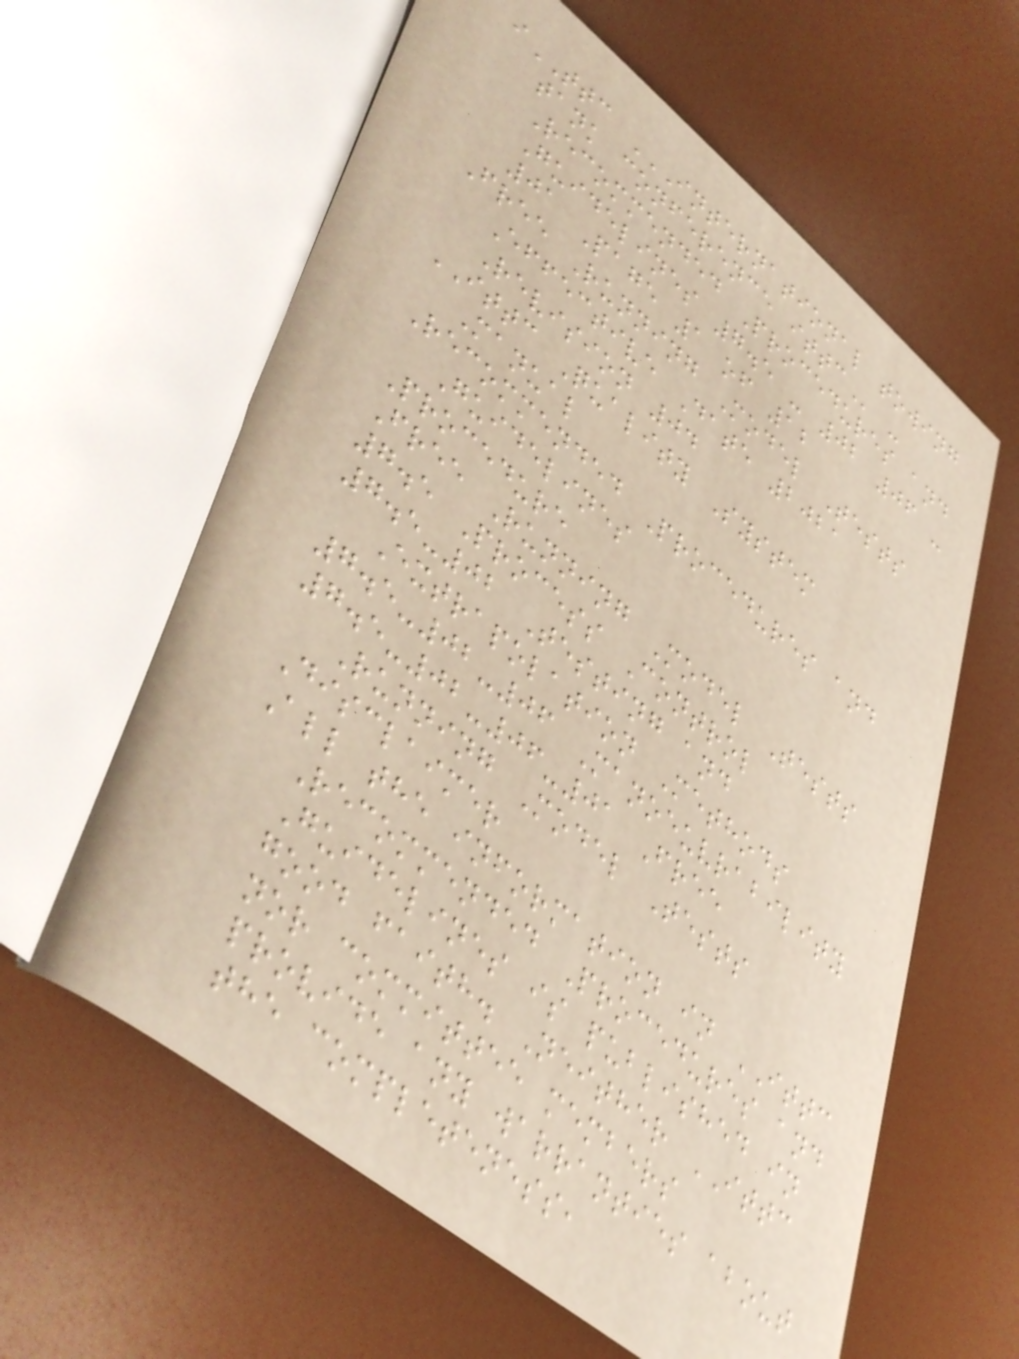iTTC INTERNATIONAL TOWING
TANK CONFERENCE ITTC -
Recommended Procedures and
Guidelines 7.5 - 02 06 -
01 Page 1 of 12
Free Running Model Tests
Effective Date 2021
Revision 04
ITTC Quality System
Manual
Recommended Procedures and
Guidelines
Procedure
Free Running Model Tests
7.5 Process Control
7.5-02 Testing and
Extrapolation Methods
7.5-02-06 Manoeuvrability
7.5-02-06-01 Free
Running Model Tests
Disclaimer
All the information in ITTC
Recommended Procedures and
Guidelines is published in
good faith. Neither ITTC
nor committee members
provide any warranties about
the completeness,
